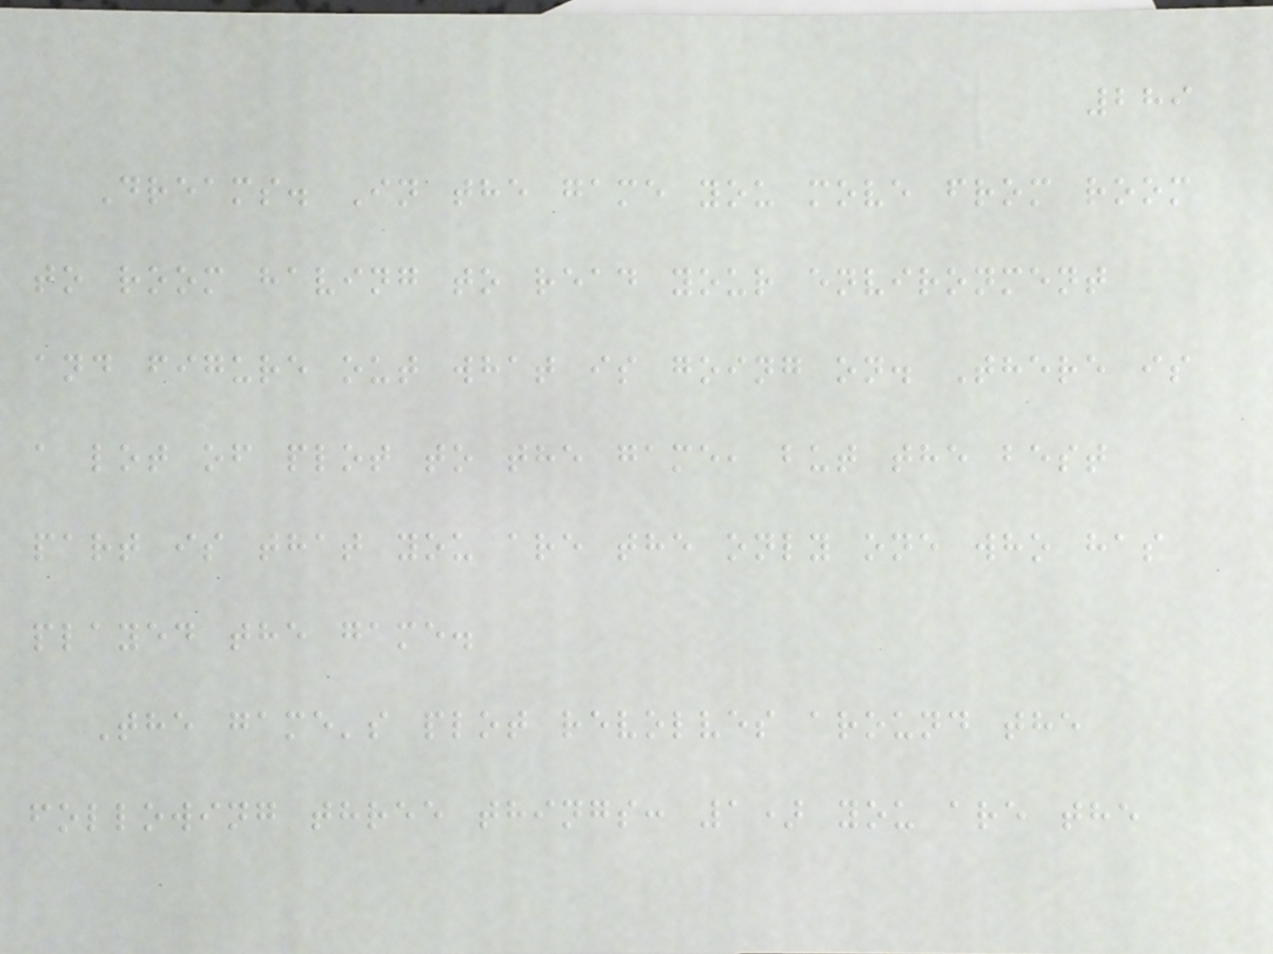289
Dreams. In the game you move from room
to room having to read your environment
and figure out what is going on. There is
a lot of plot to the game, but the best
part is that you are the only one who has
played the game.
The game's plot revolves around the
following three things: 1) you are the
